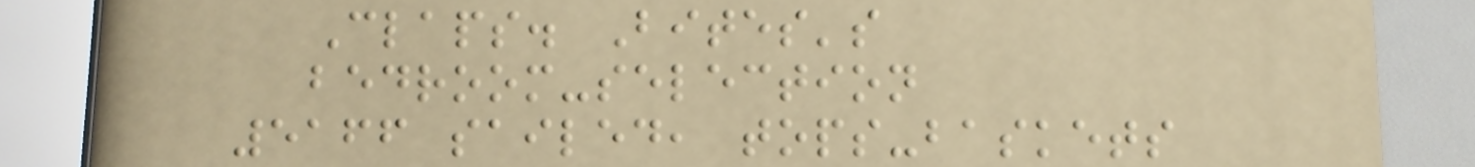Claps. Bites's
bedroom-selection
5166 sailed, tops-baskets
